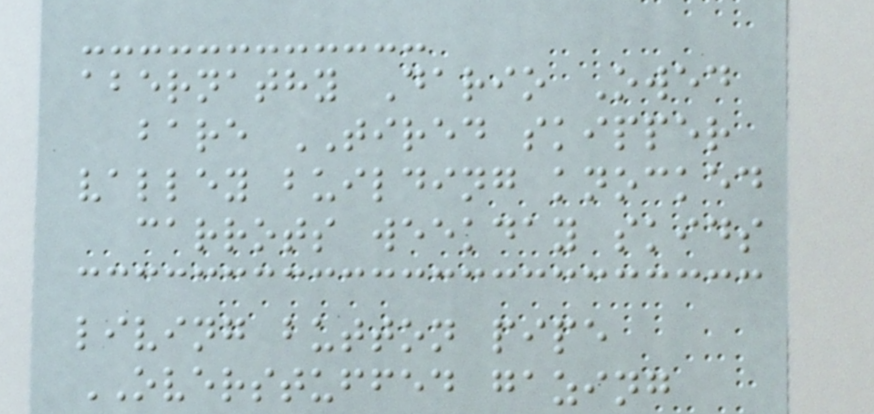abernathy Dario Owed
bare TIRED skipper
valley building knocked
carrots weekday skids
living button pipe
OVERSTUFFED gazing
